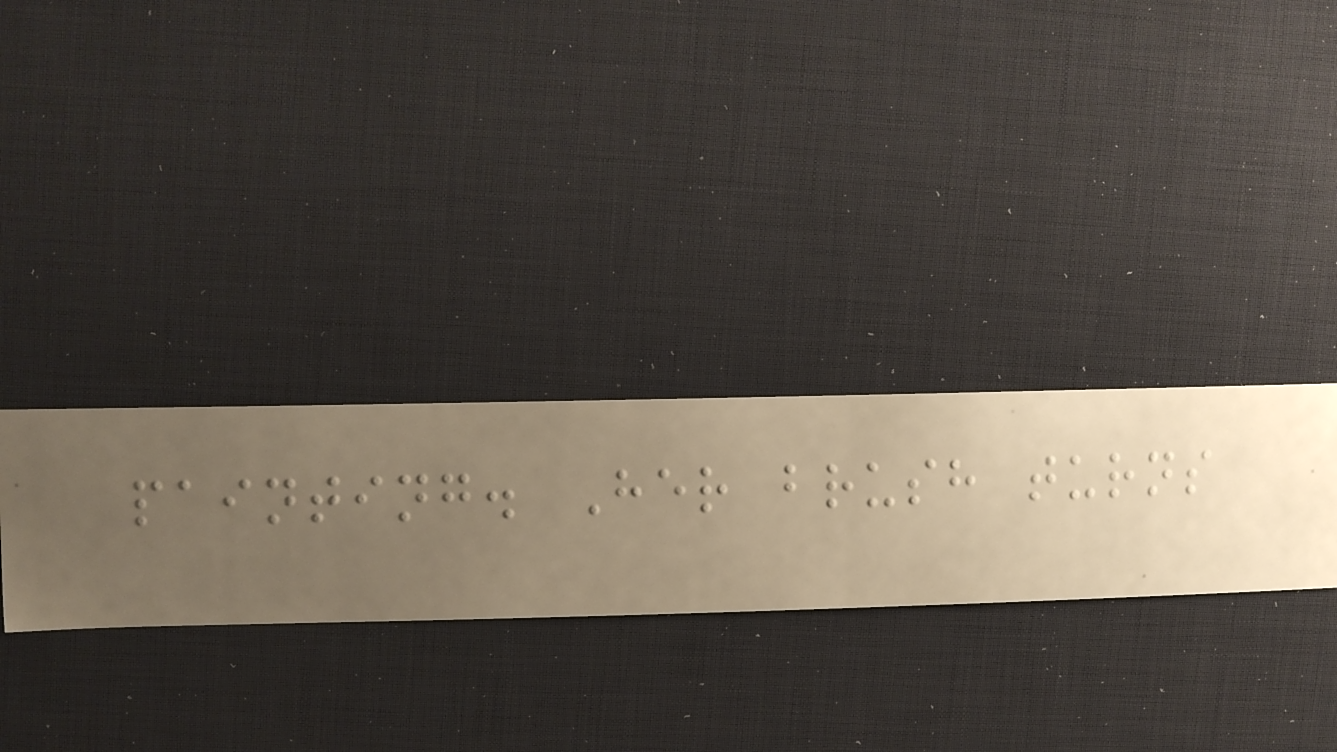painting. Her brush turns
